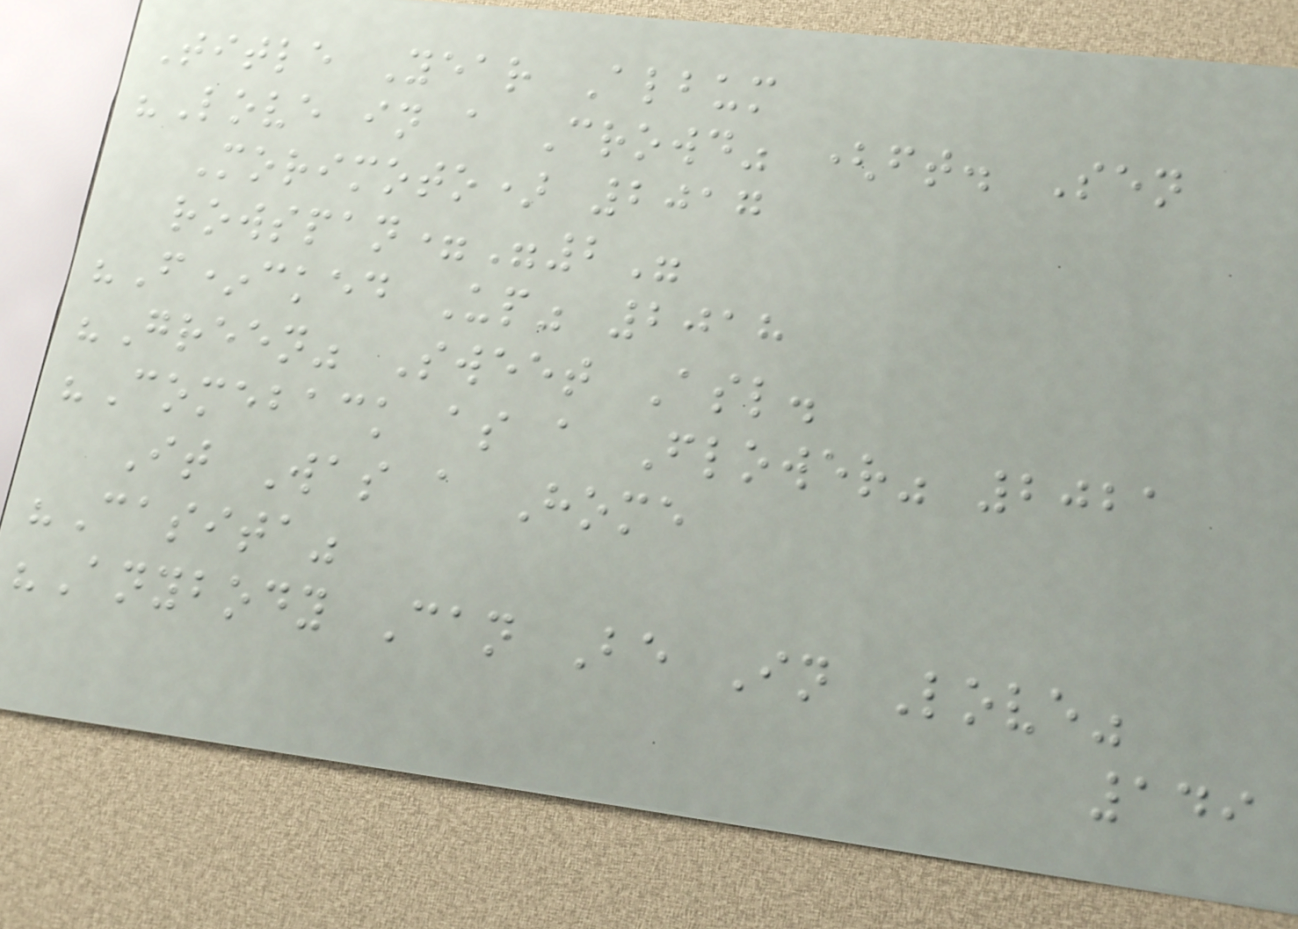Title Year Album
"Love in a Crowd" (ft. Sen
Morimoto) 2017
rowspan="2"
"F*cked Up" 2018
"Green" Sweet Asl.
"Comeback as a Flower" 2021
It Was a Home
"Casita"
"Anybody Can Be In Love"
149
